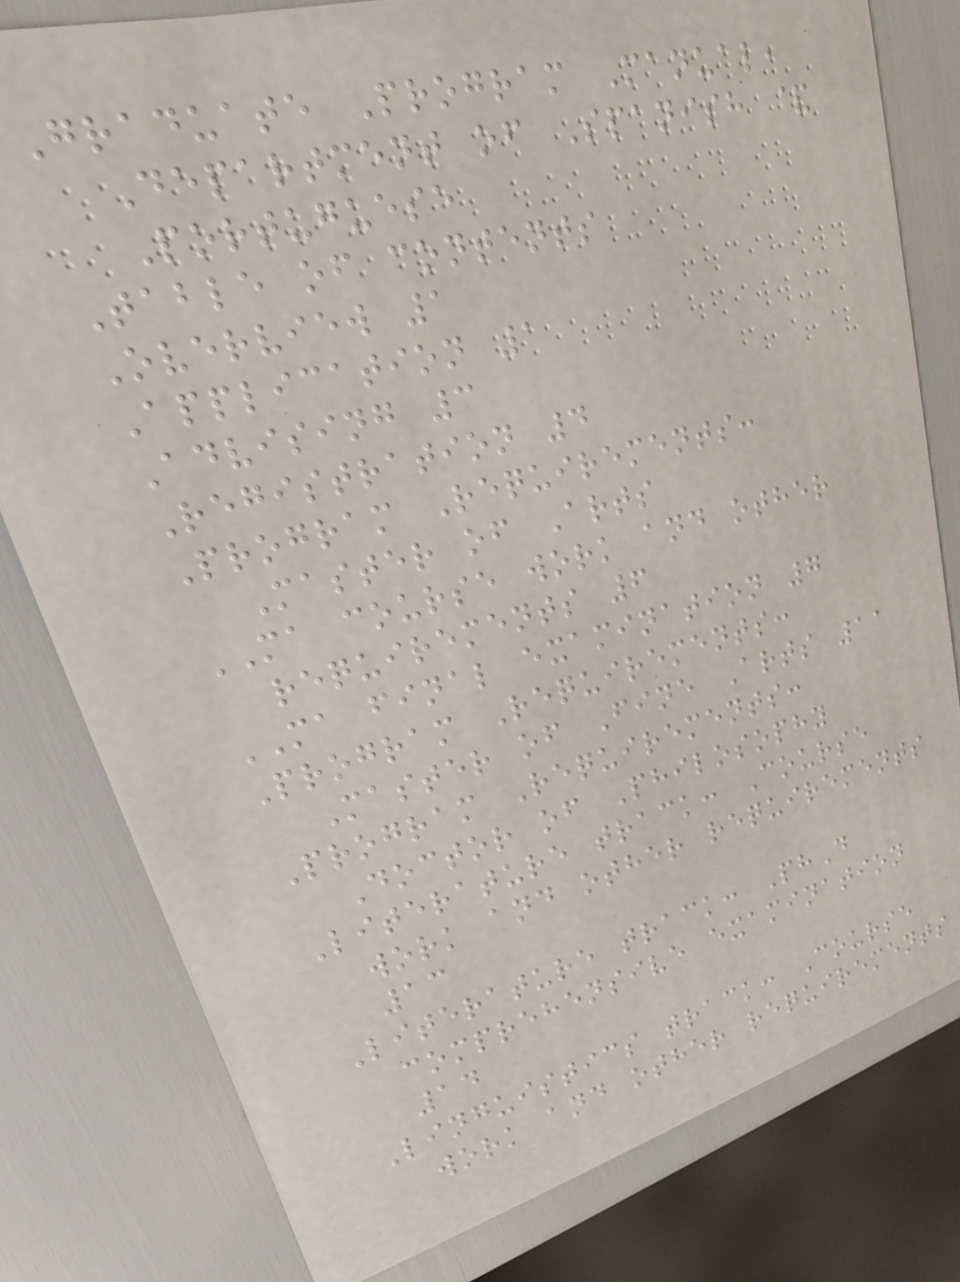Graduate Program Manual,
Department of Spanish &
Portuguese
Table of contents
Overview 1
Application 1
Advising 3
Registration 4
Program Requirements:
Master of Arts
MA course work and other
requirements 6
MA final examination 7
Program Requirements:
Master of Fine Arts 11
Program Requirements:
Doctor of Philosophy
Literature track: Course
work and other requirements
13
Literature track: PhD
comprehensive examination
14
Linguistics track: Course
work and other requirements
